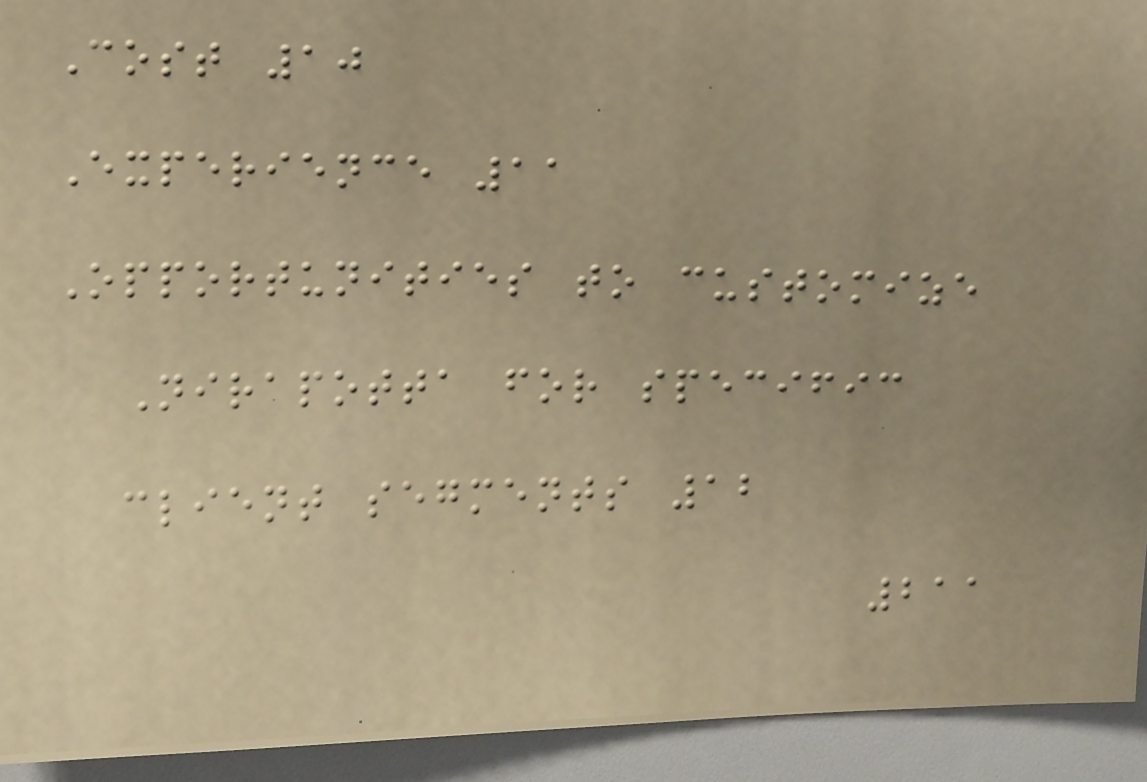Cost 10
Experience 11
Opportunities to customize
Nirapotta for specific
client segments 12
211
